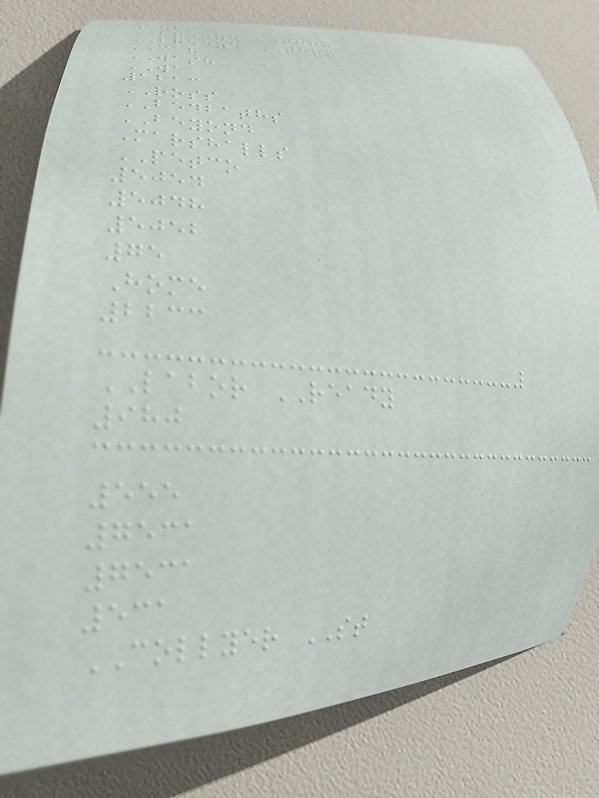1823
BREEZE THRU
BREEZE THRU
CAR
WASH
WA
1213
ROSS
BEDBATHS
BEYOND
Marshalls
PETCO
5054
5048
5052
75
Home
2233
LABOR READY
980
555
7531
7531
531
COLLYER ST
